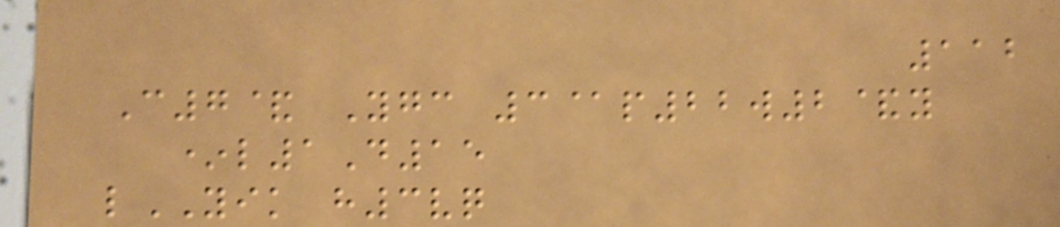112
C7& Ygc 3@p22w2&y
*l1D15
lYIK h3vq
